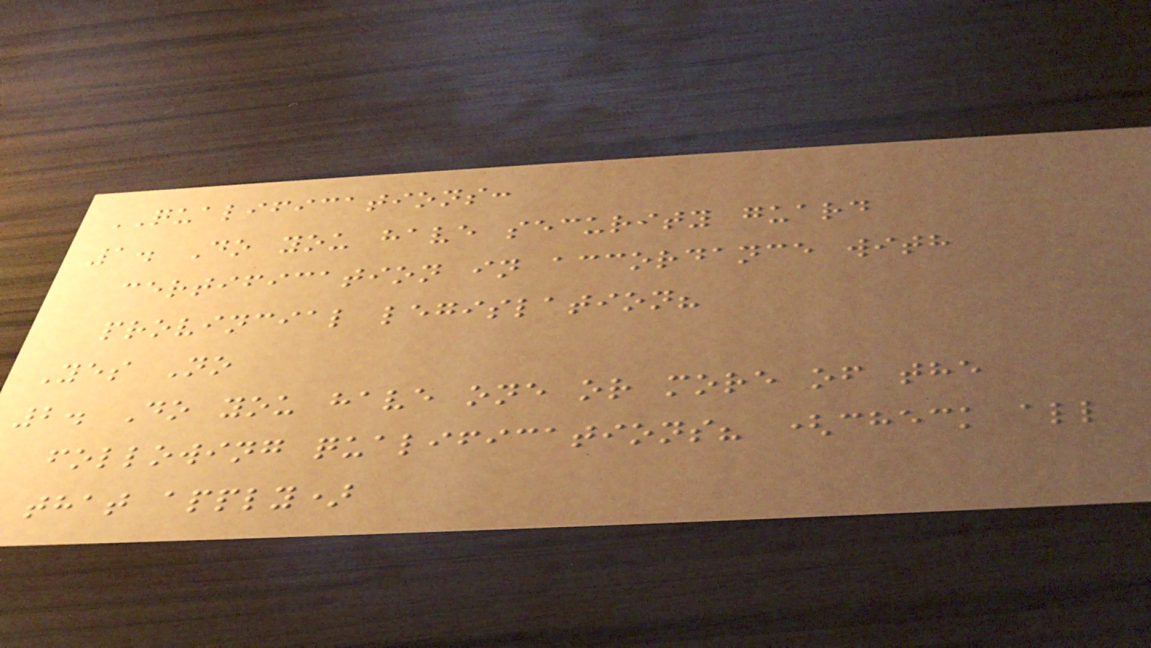QUALIFICATIONS:
1. Do you have security guard
certification in accordance with
provincial legislation?
Yes No
2. Do you have one or more of the
following qualifications? (check all
that apply)
